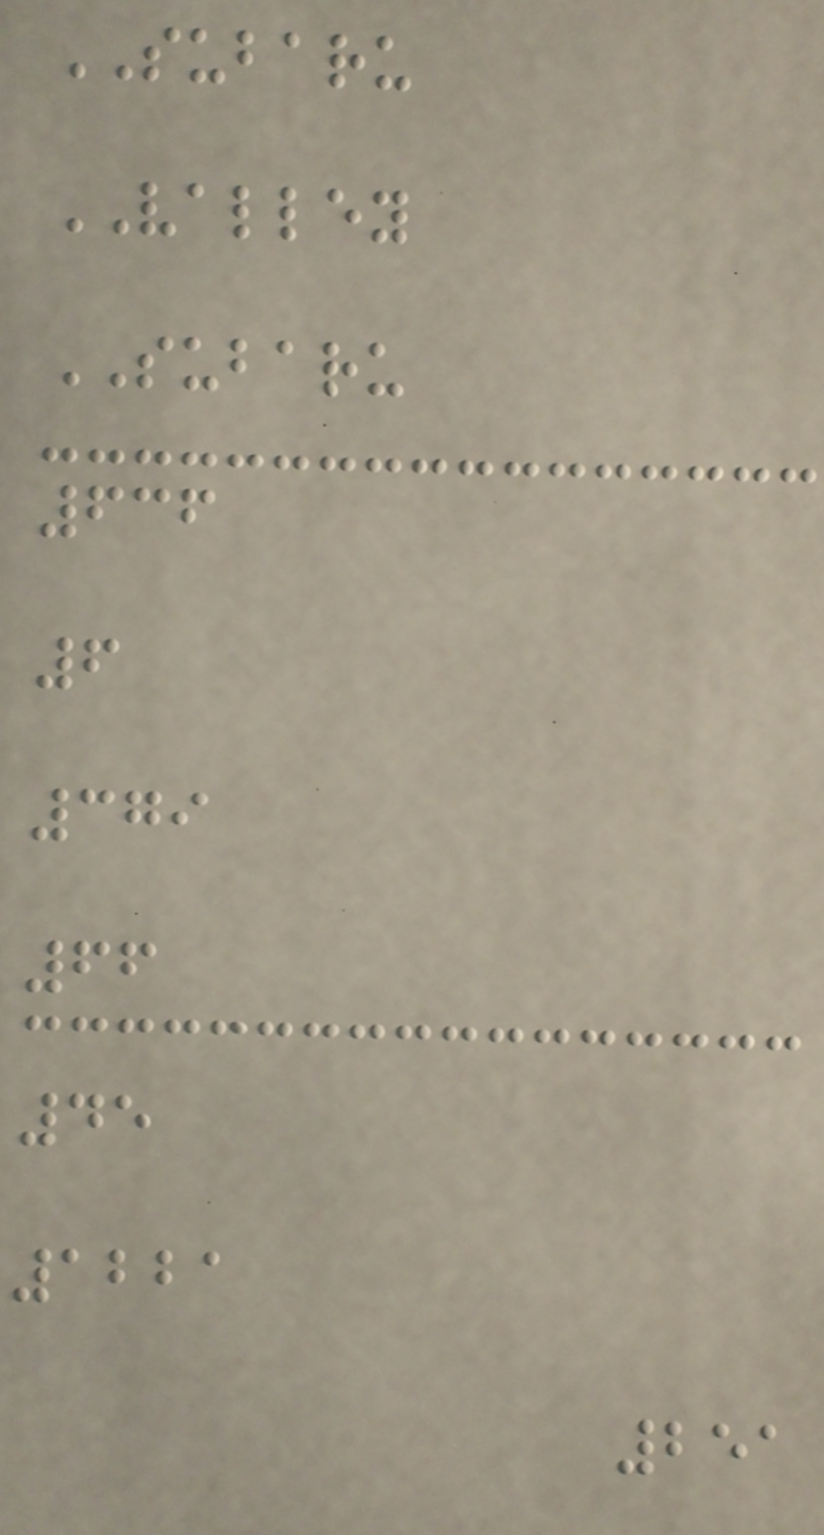SUBARU
VALLEY
SUBARU
636
6
379
66
45
1221
251
